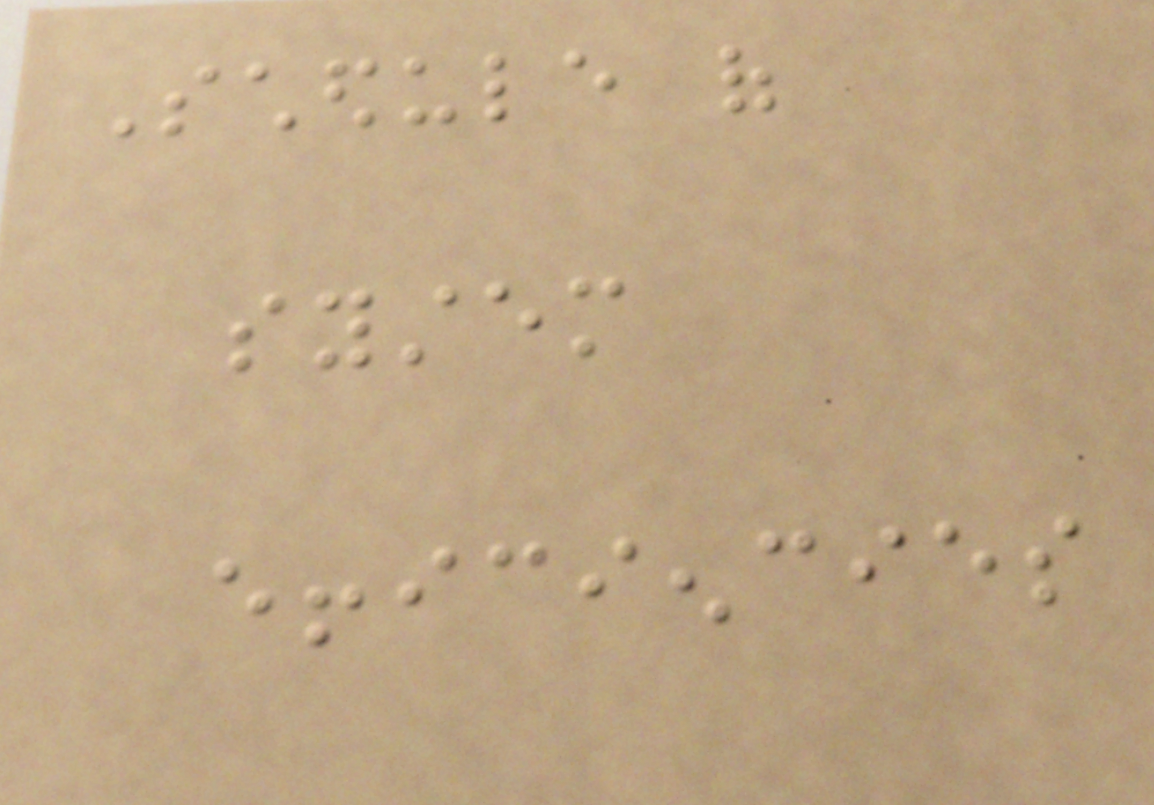Schedule of
system
efficiencies
